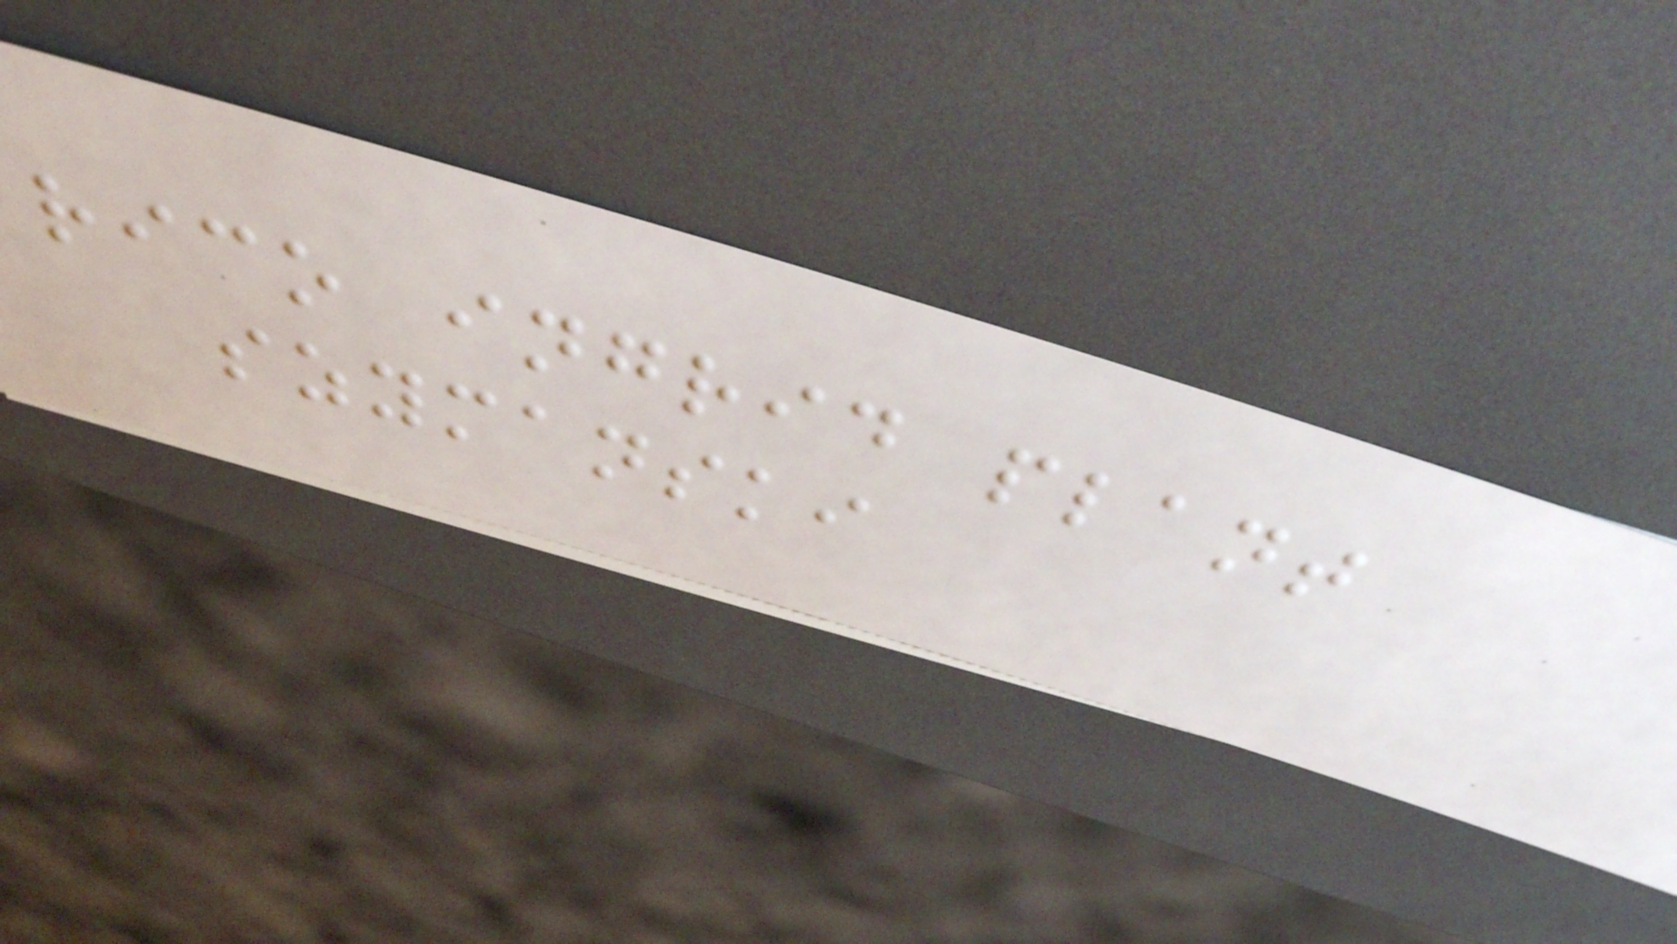rico ingrid plant
szymanski
